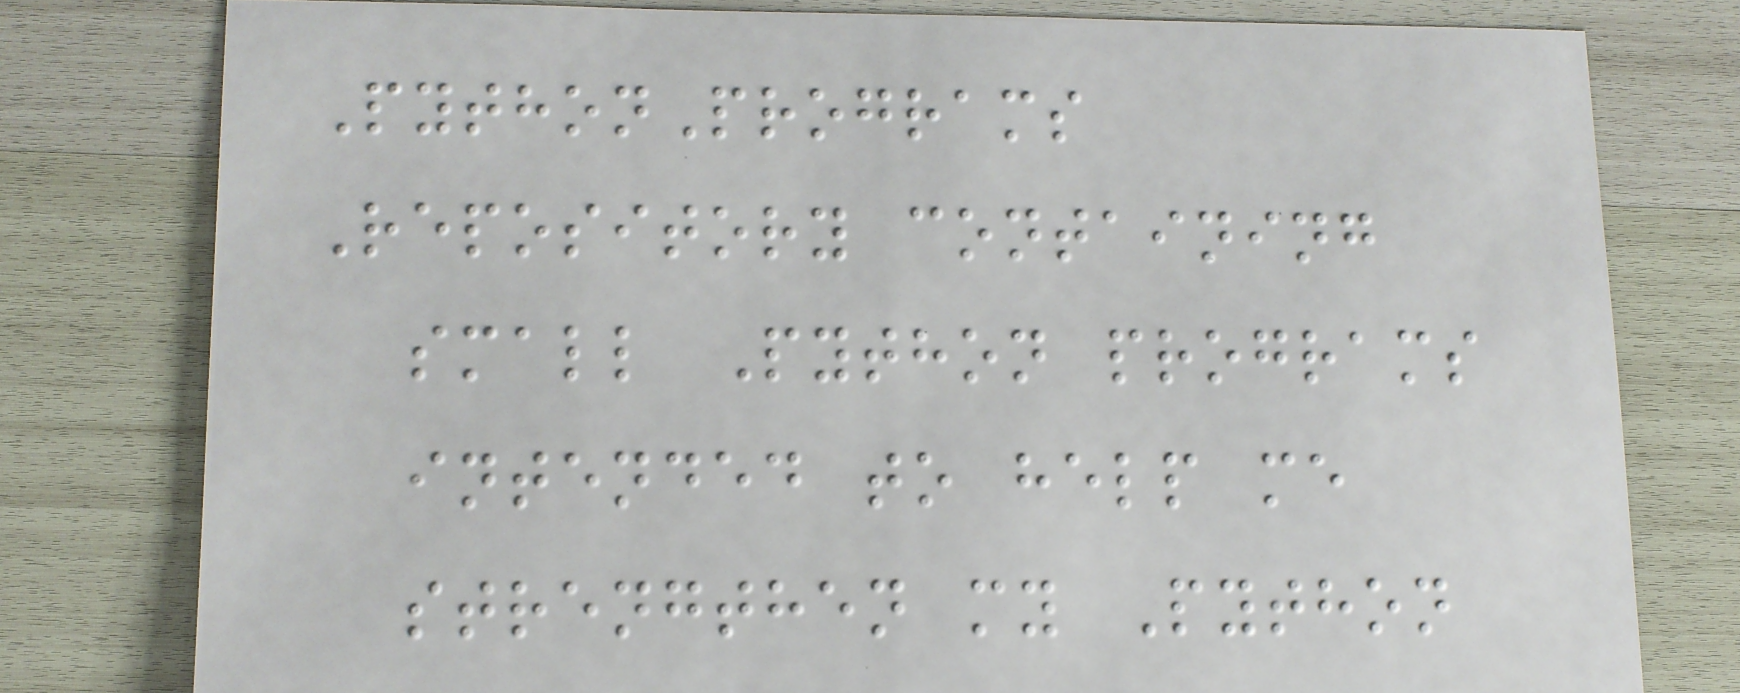PythonPrograms
Repository containing
small Python programs
intended to help me
strengthen my Python
